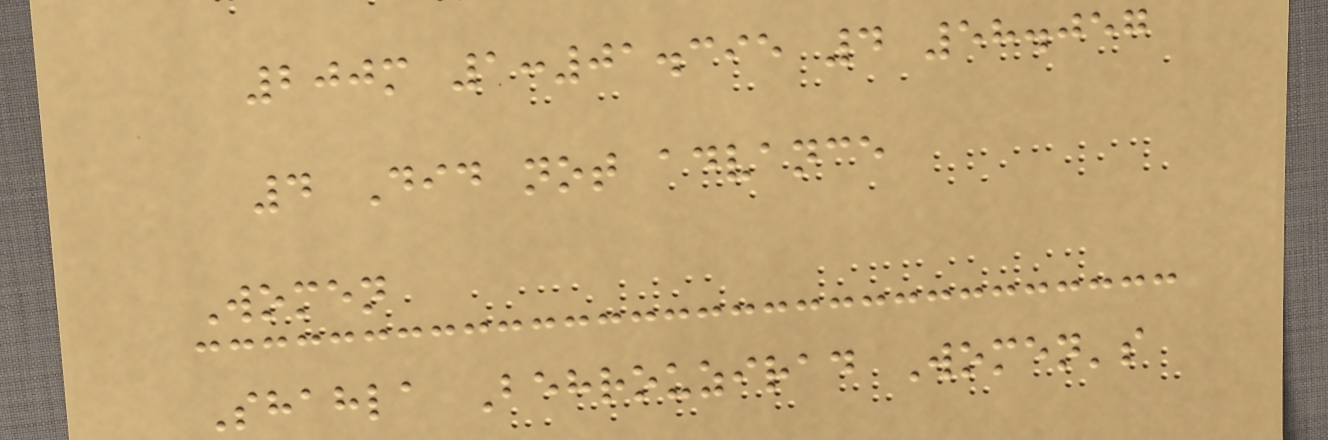200m 1:01.395 4 58.057
4 Did not advance
Women
Shahla Behrouzirad Women's
